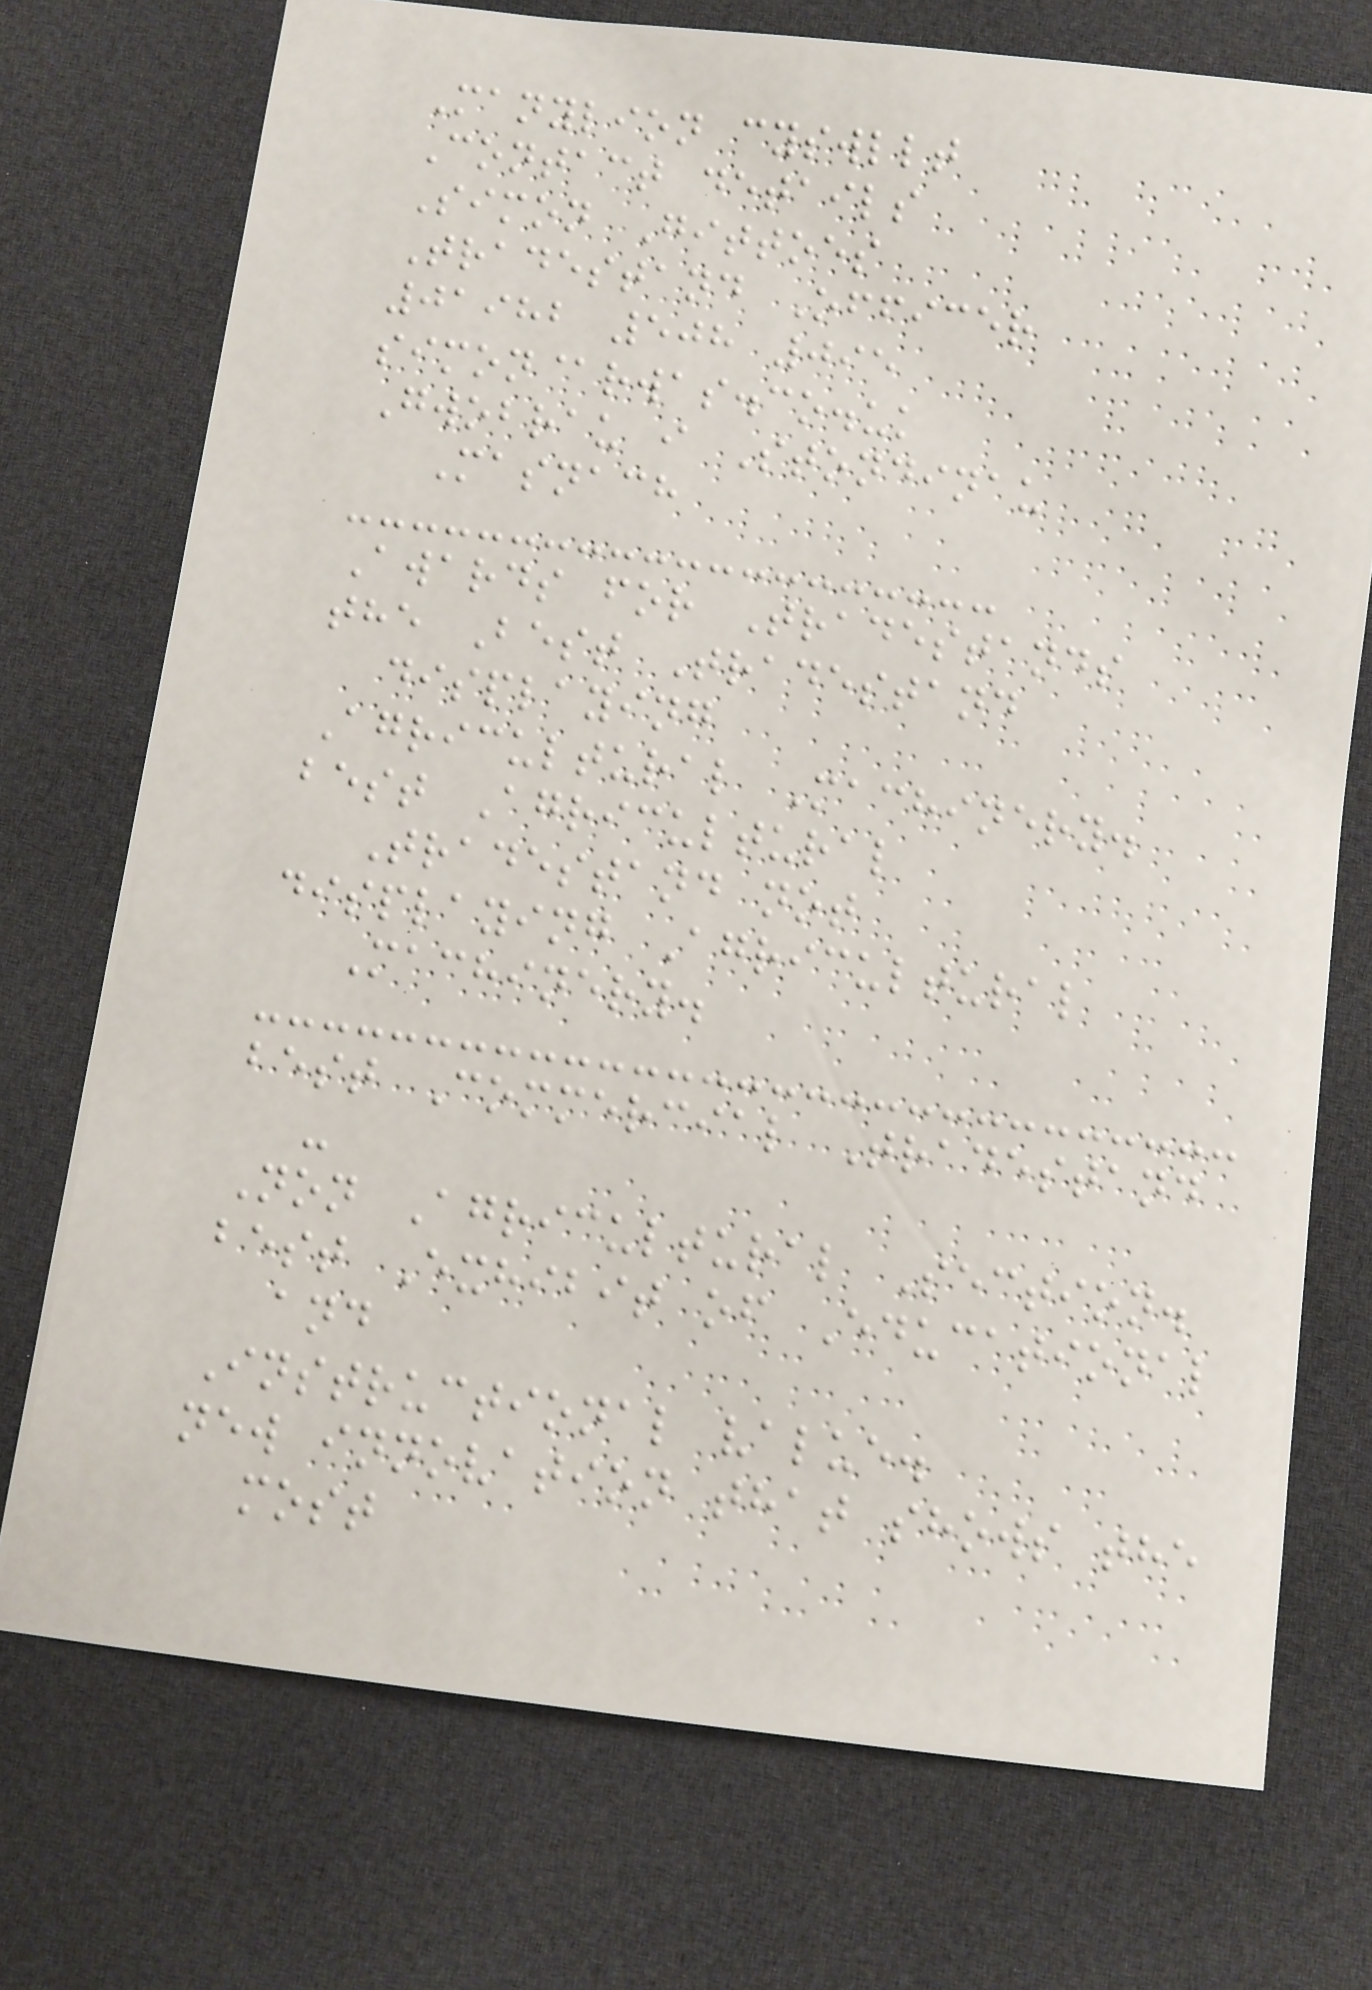Manylion cyswllt
Contact details
Simon Gittoes
Tradestand Officer
01982 508 095
simon@rwas.co.uk
Gwobrau i Stondinau
Masnach
Awards for Tradestands
the Best Tradestand
displaying
Agricultural Machinery.
best Agricultural
Tradestand not
displaying Agricultural
Machinery.
best Commercial Tradestand
-
Non Agricultural Section.
best Exhibit of Educational
and
Instructional value.
new innovation that shows the
most
